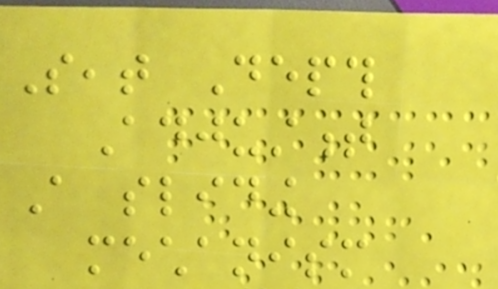Seat Depth
Adjustment
A sliding
mechanism
